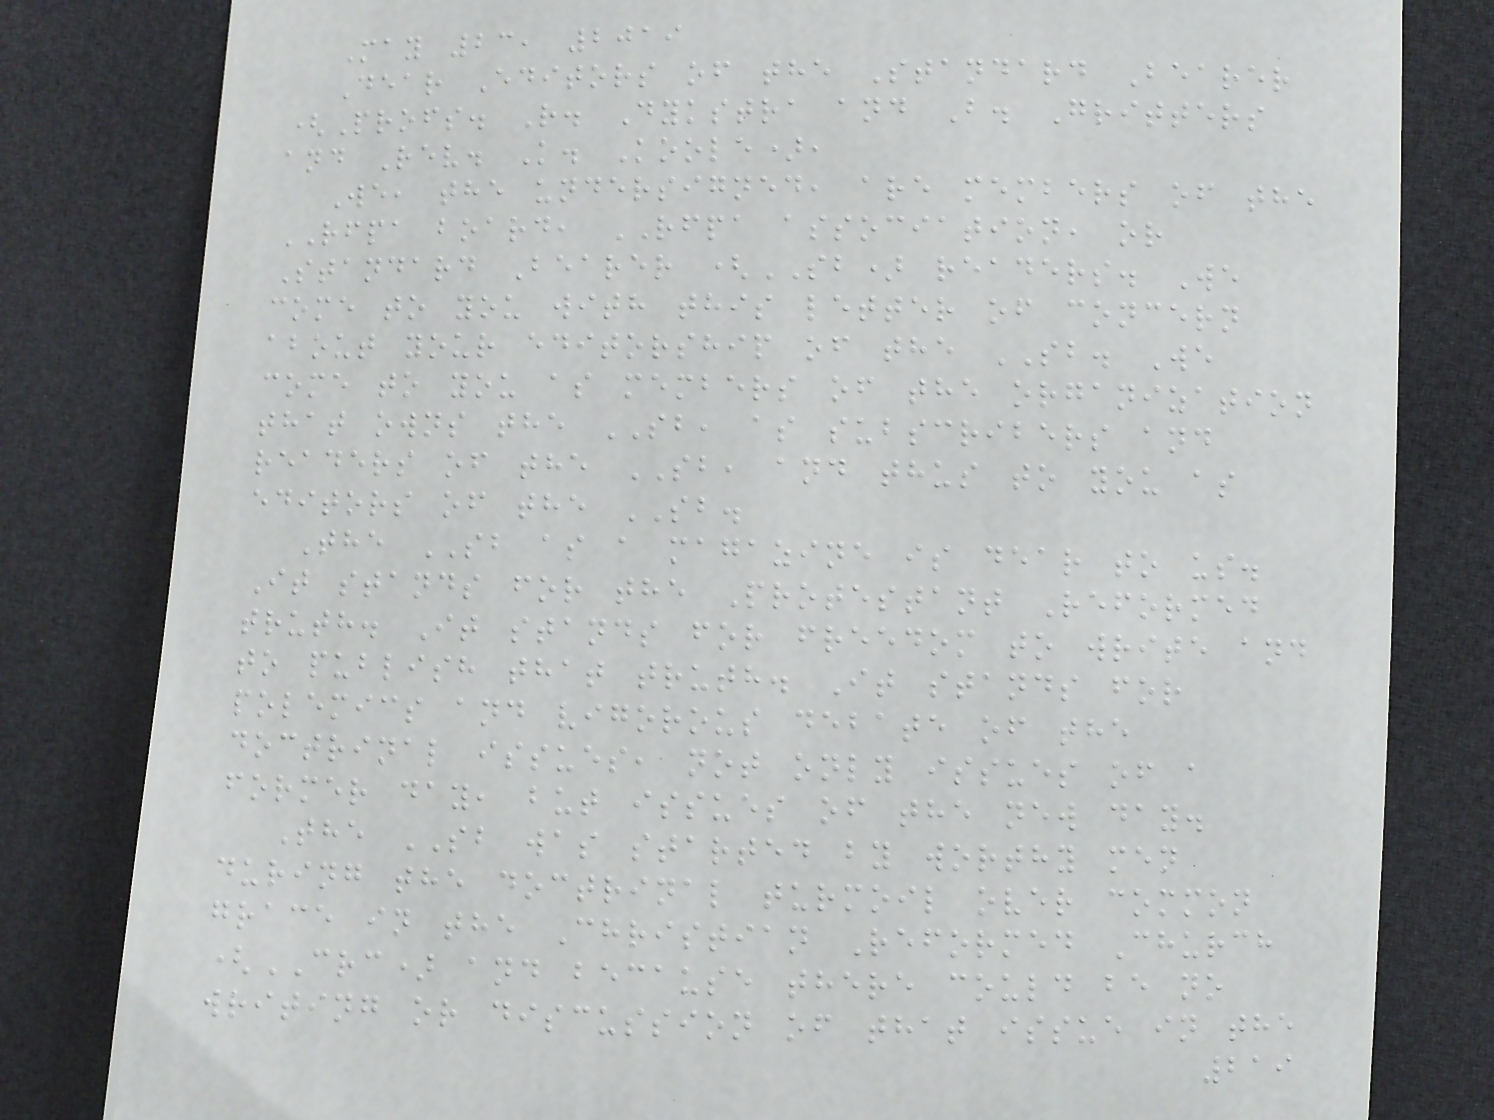May 23, 2019
Dear Editors of the Standard Bearer
(Profs. R. Dykstra and B. Gritters
and Rev. K. Koole),
We, the undersigned, are members of the
RFPA board, RFPA association, or
Standard Bearer (SB) readers. We
come to you with this letter of concern
about your editorship of the SB. We
come to you as members of the organization
that owns the SB, as subscribers and
readers of the SB, and thus to you as
editors of the SB.
The SB as a magazine is dear to us.
It stands for the Protestant Reformed
truth. It stands for freedom to write and
to publish that truth. It stands for
polemics and vigorous debate of the
doctrinal issues, not only issues of a
former day, but issues of the new day.
The SB was started by worthy men
during the doctrinal turmoil over common
grace in the Christian Reformed Church
(CRC) and because there could be no
writing or discussion of that issue in the
219
